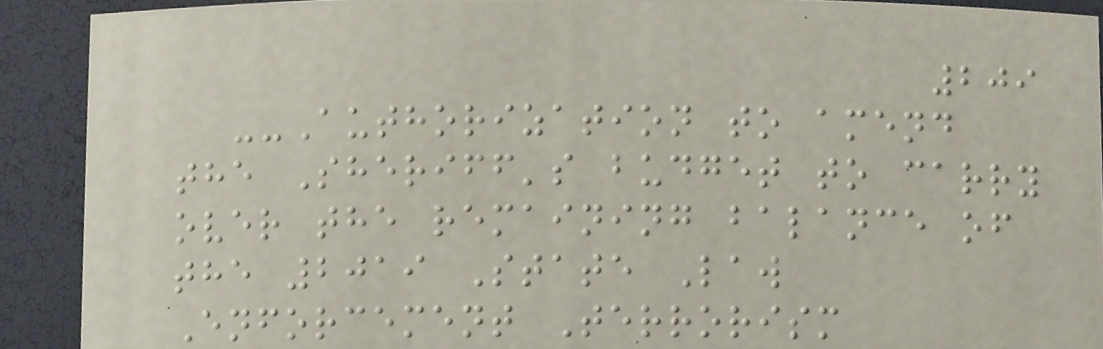209
--Authorization to amend
the Sheriff's budget to carry
over the remaining balance of
the 2019 State Law
Enforcement Terrorism
